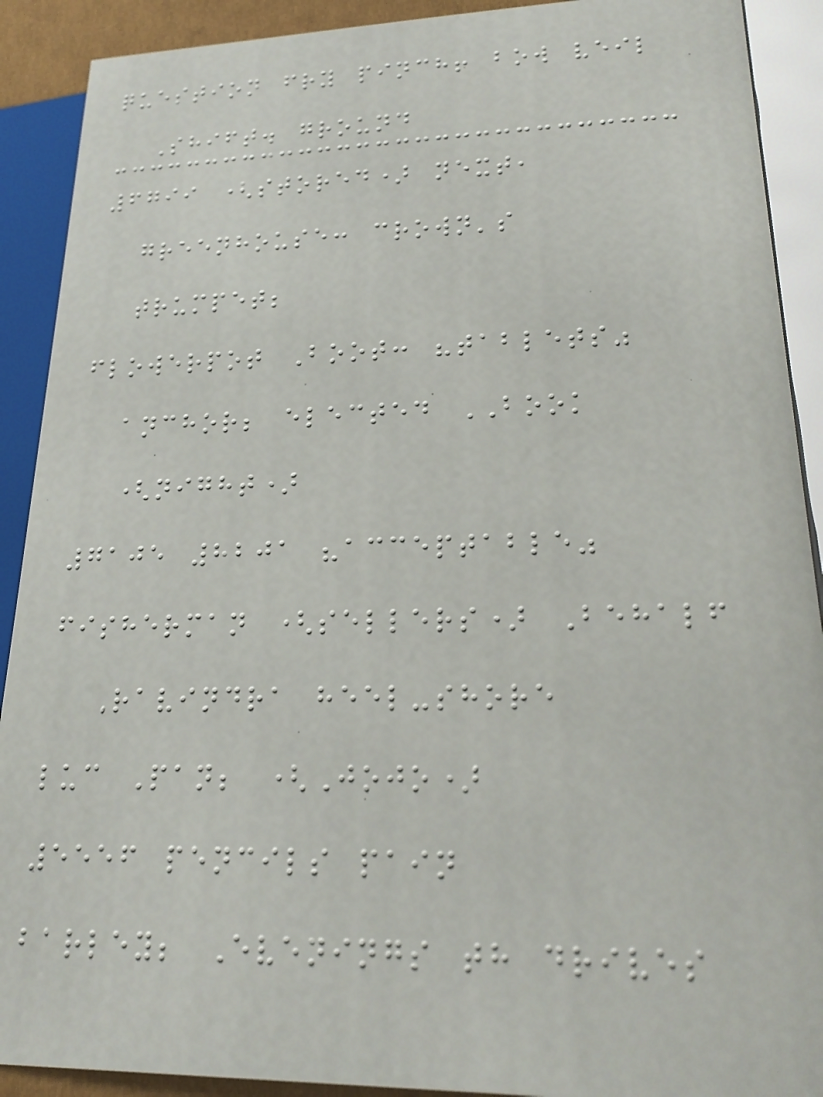question fry pinch! bow veil
Shift. ground
6799 (stored) next,
greenhouse: crown's
trumpet;
flowerpot Boot: "tablets"
anchor; elected BOOK
(night)
7105 8201 "acceptable"
fisherman (sellers) Behalf
Ravindra heel-shore
luc Pan; (Jojo)
5556 pencils pain
barley; Evenings th drives
